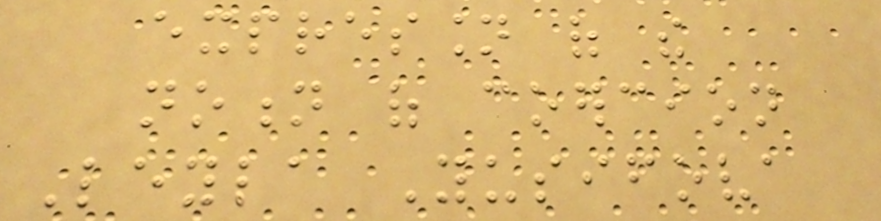expression of the
notion of coercion
Leyla Yusifova
